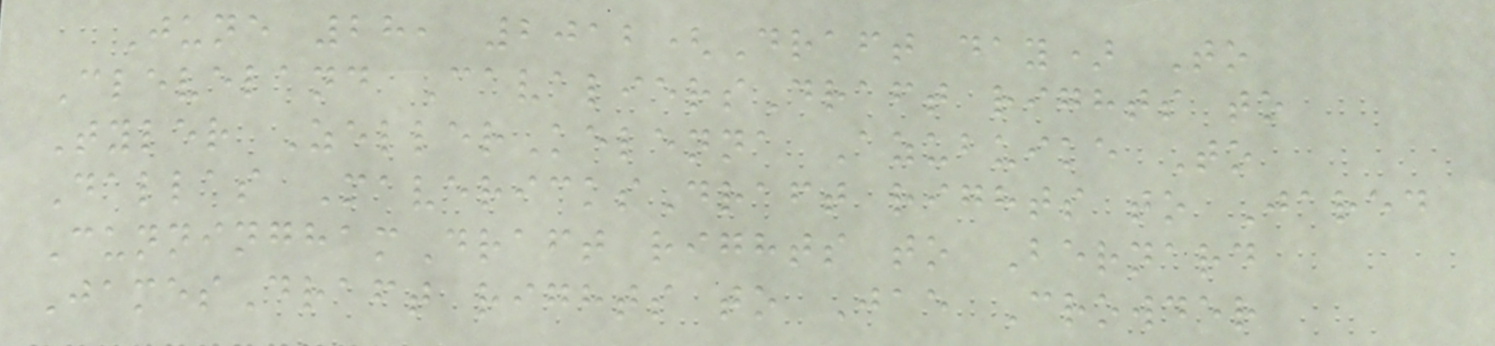June 28, 2012(Draft day) To
Cleveland CavaliersDraft rights to
Tyler ZellerKelenna Azubuike To
Dallas MavericksDraft rights to Jared
CunninghamDraft rights to Bernard
JamesDraft rights to Jae Crowder
